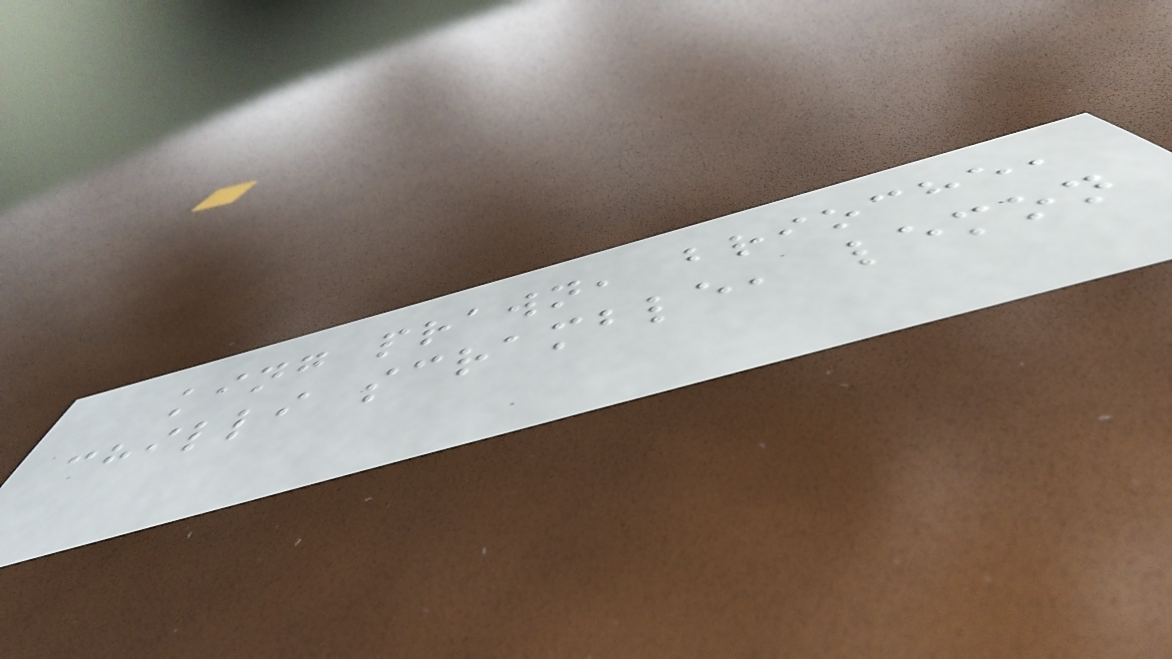king prawn, brioche,
chilli scramble, lemon
